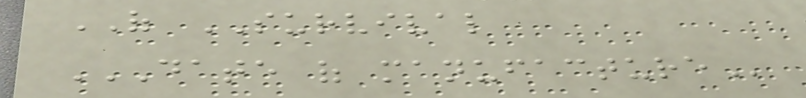OF SURVIVAL
DATE OF MANUFACTURE
